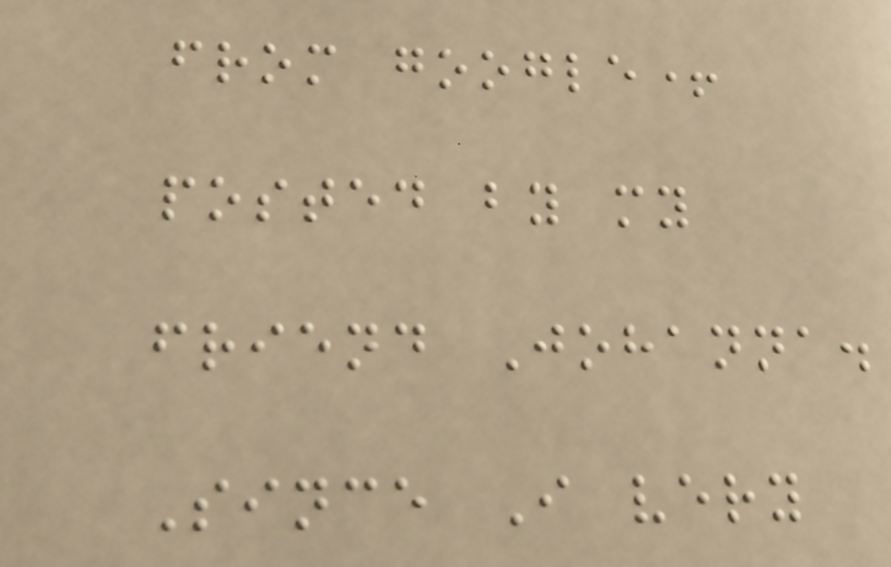from google+
posted by my
friend Johanna.
Since I very
